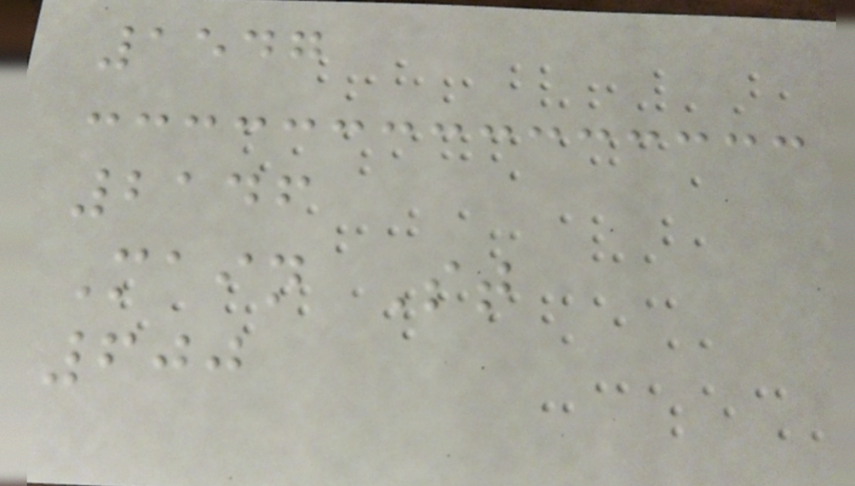1547
2146
Main St
600
